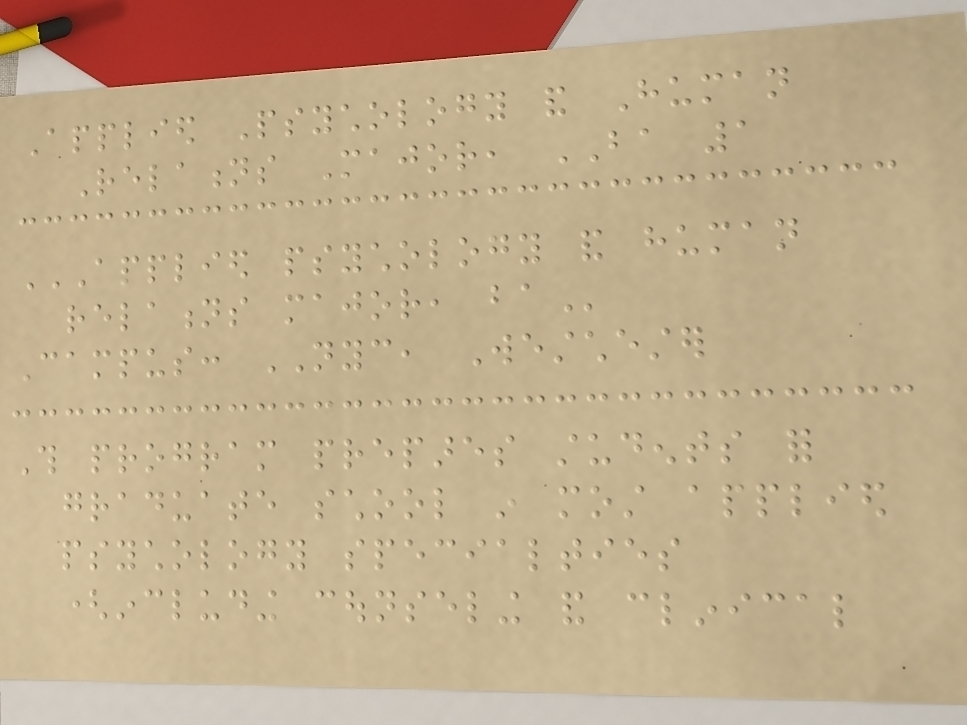Applied Psychology and Human
Relations Major, BA 1
APPLIED PSYCHOLOGY AND HUMAN
RELATIONS MAJOR, BA
Campus: NYC, Westchester
This program prepares students for
graduate school in most applied
psychology specialties
(including counseling and clinical
